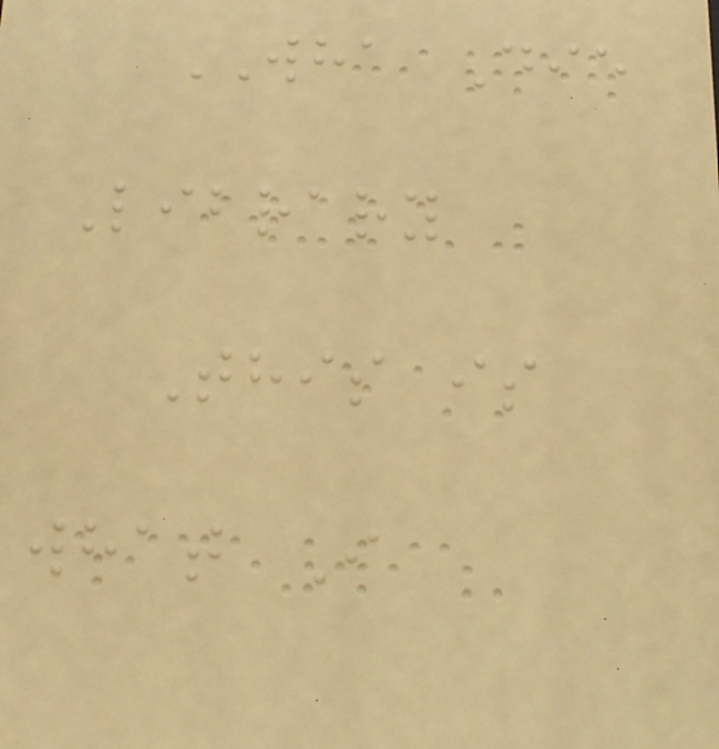WHA Die
Library
This is
what I
